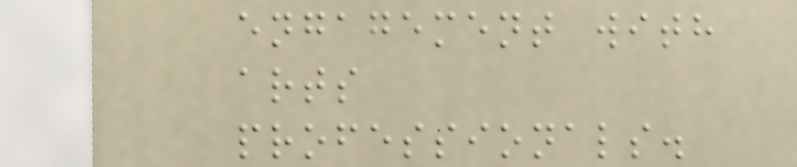engagement with
arts
professionals.
